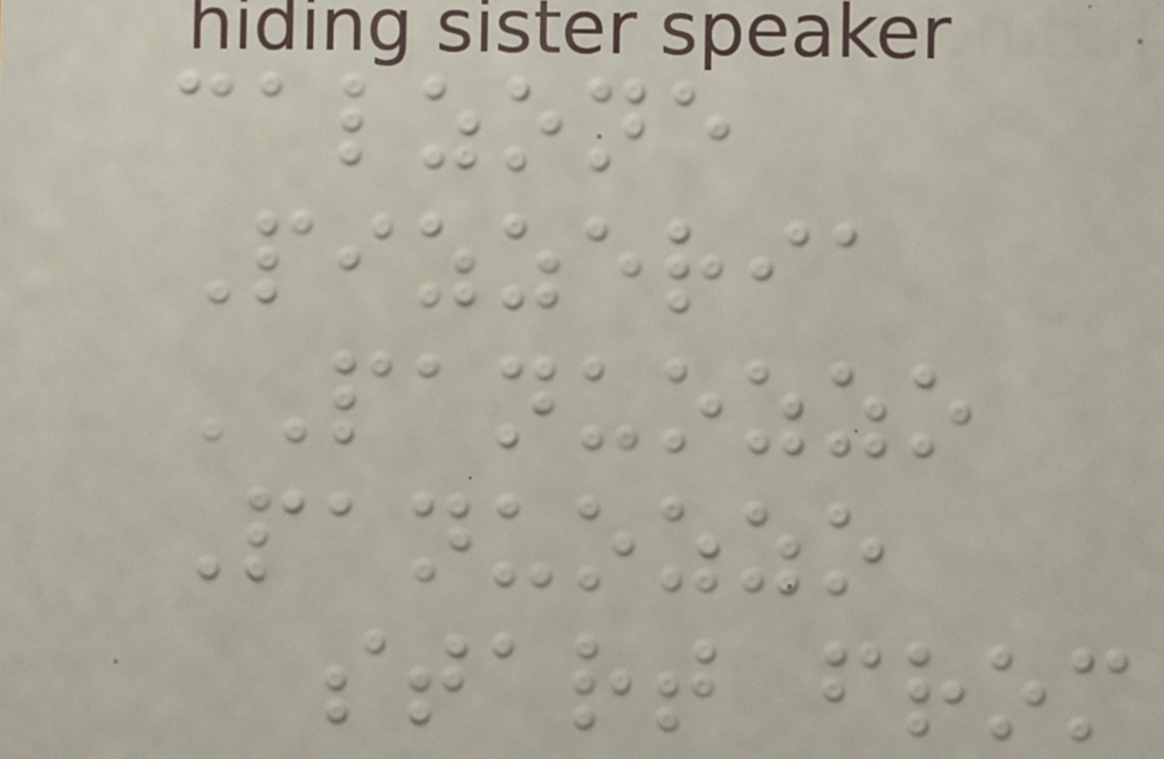calzone
Pizzeria
PANUOZZO
Panuozzo
start from
